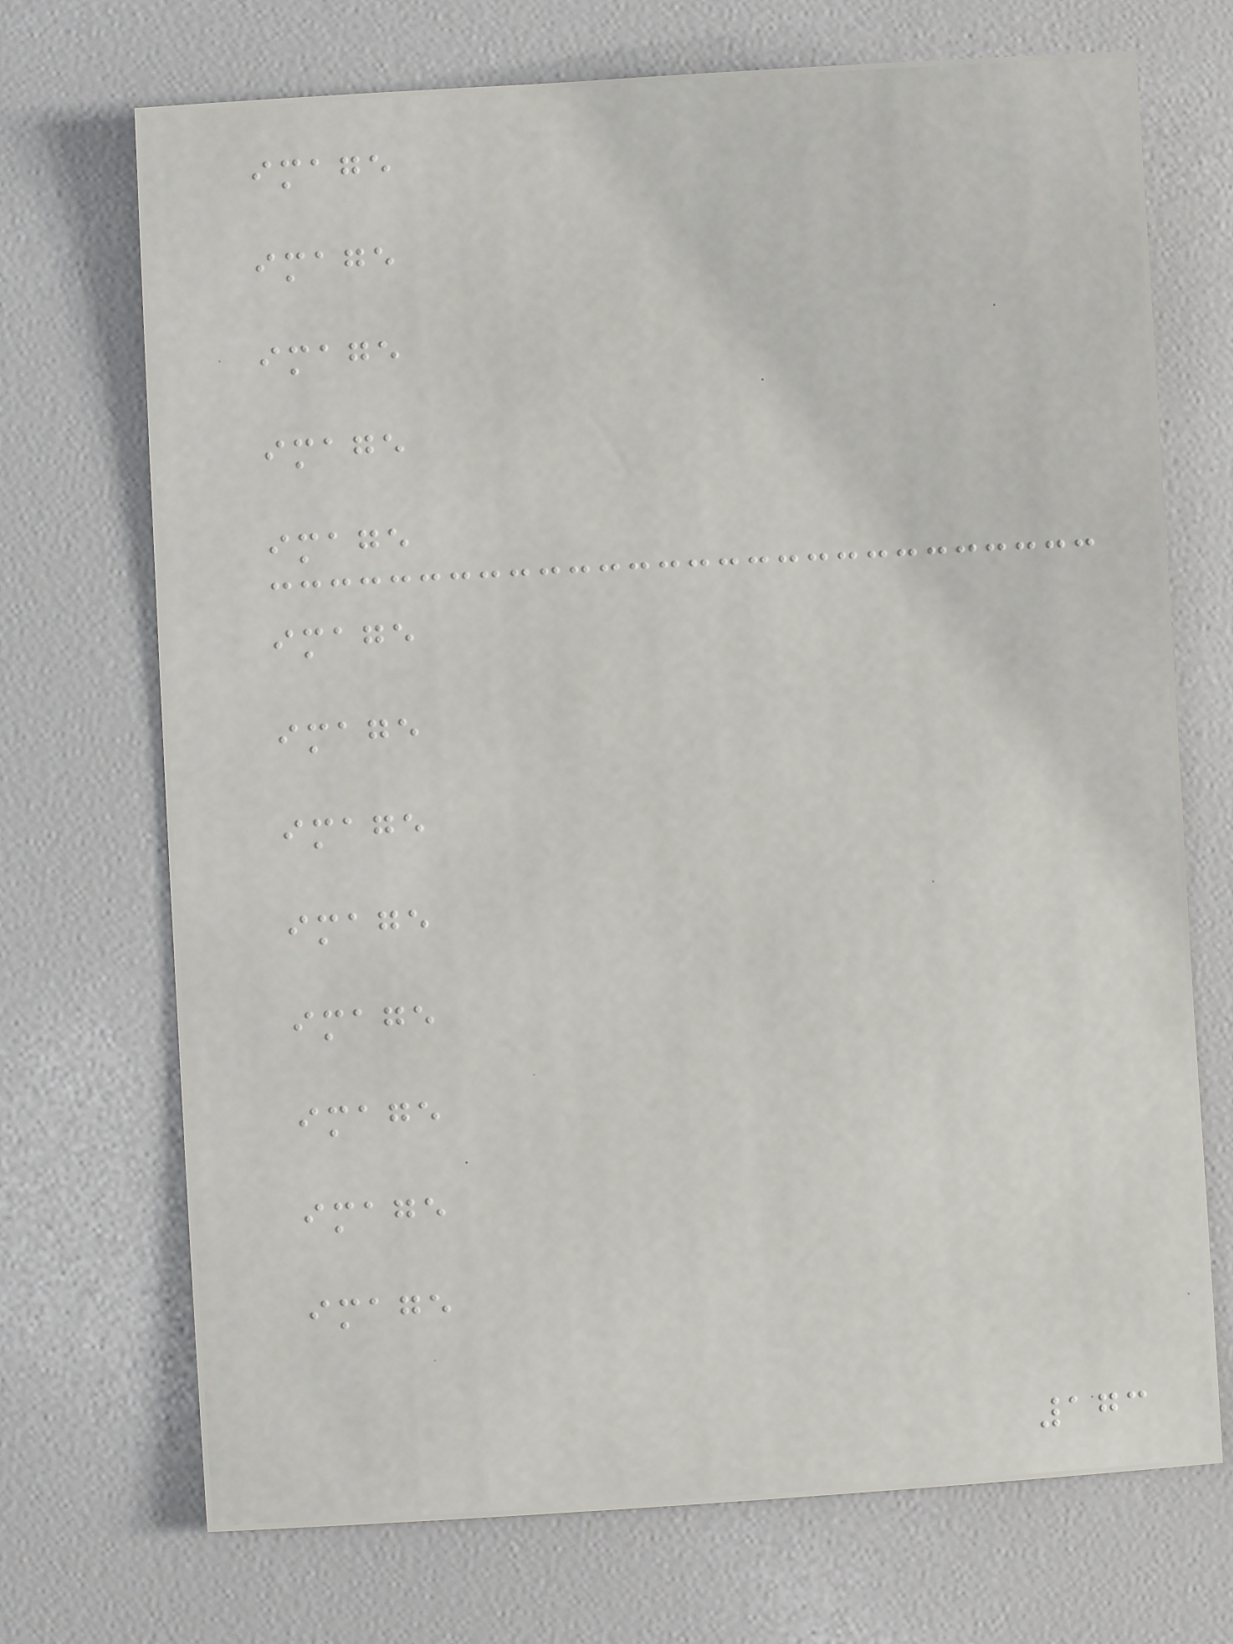image
image
image
image
image
image
image
image
image
image
image
image
image
173
